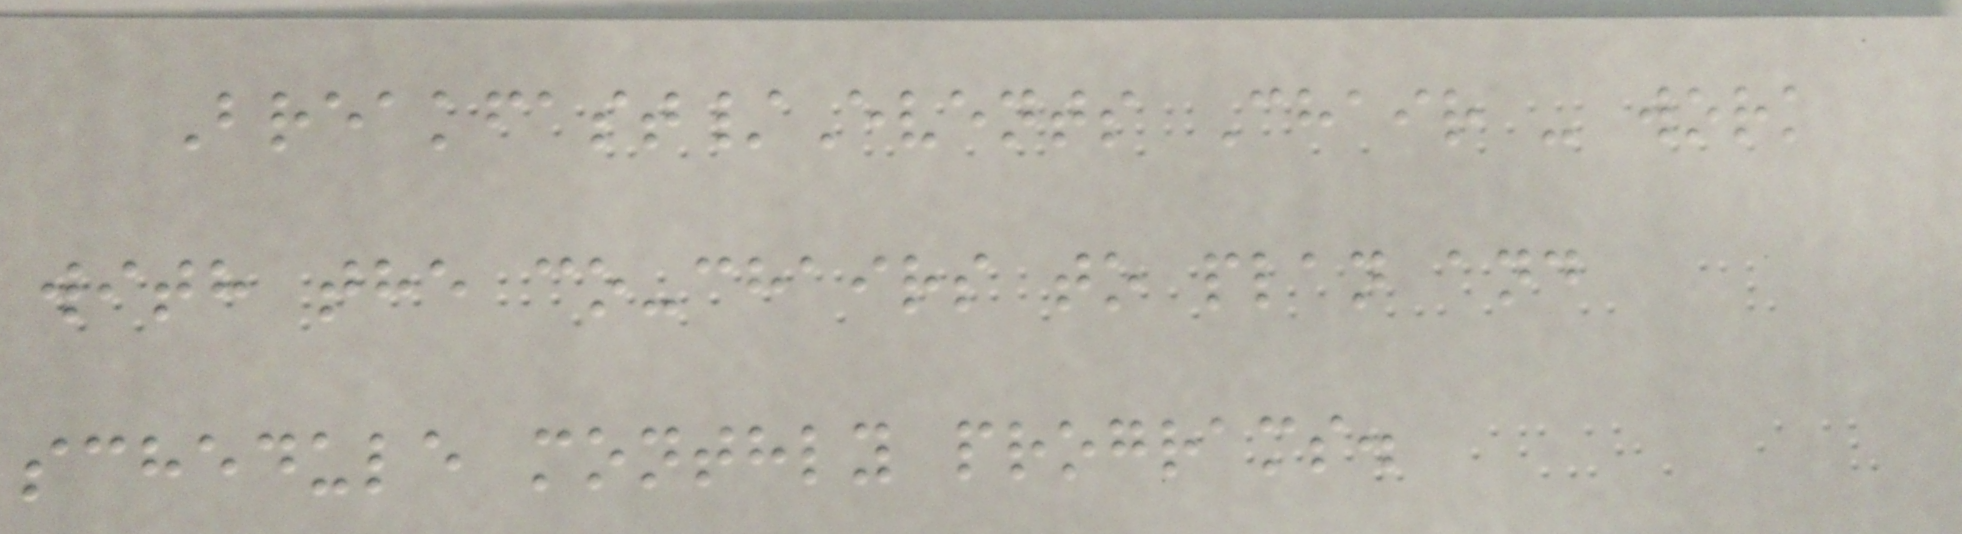Breakfast/Events Chair - work
with the co-chairs to plan and
schedule monthly programs.
